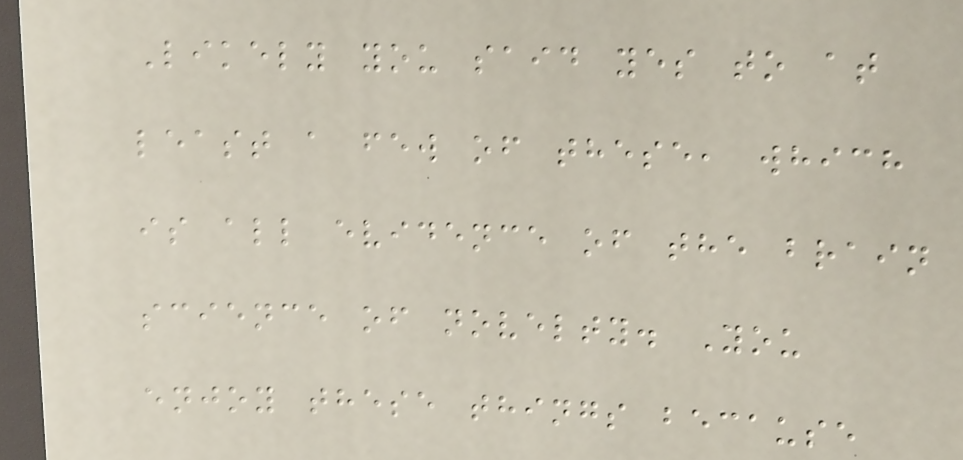Likely you said yes to at
least a few of these, which
is all evidence of the brain
science of novelty. You
enjoy these things because
